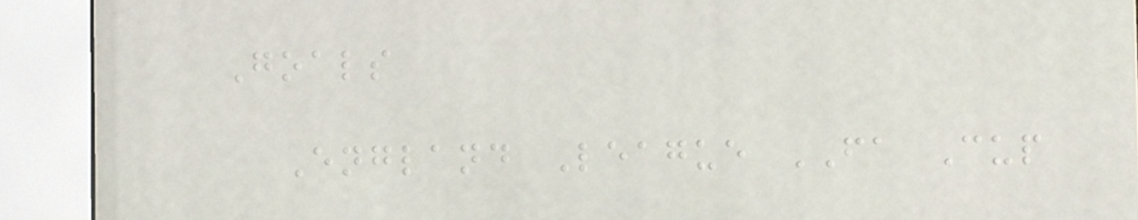Goals
England League FA Cup
